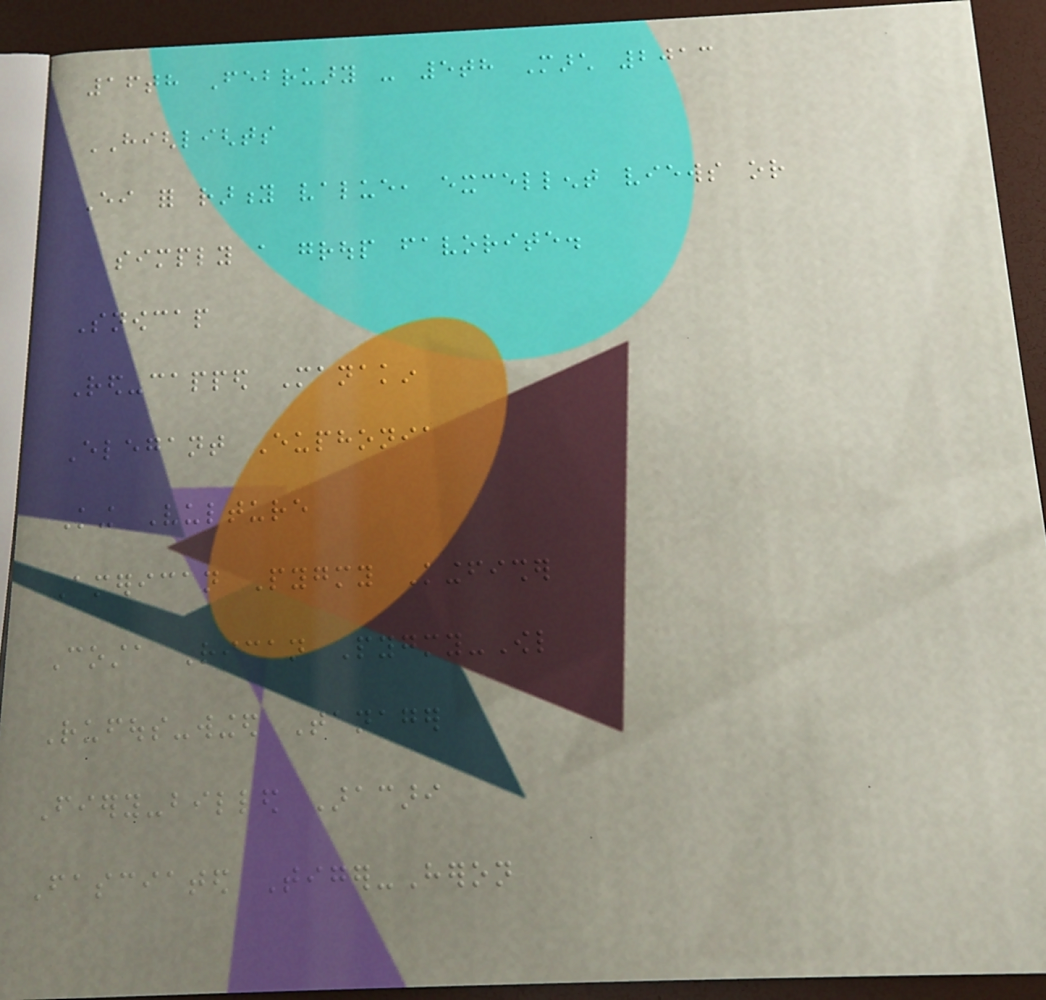16th February - 5th March 2013
HIGHLIGHTS
Either for rarity value, excellent views or
simply a group favorite.
Snowcap
Red-capped Manakin
Elegant Euphonia
King Vulture
American Pygmy Kingfisher
Costa Rican Pygmy-Owl
Rufous-winged Tanager
Fiery-billed Aracari
Fasciated Tiger-Heron
